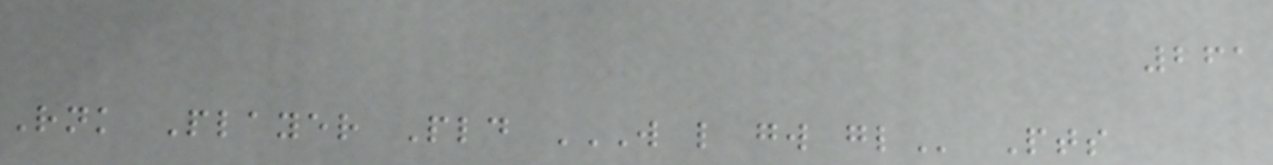261
Rnk Player Pld W L GW GL Pts
